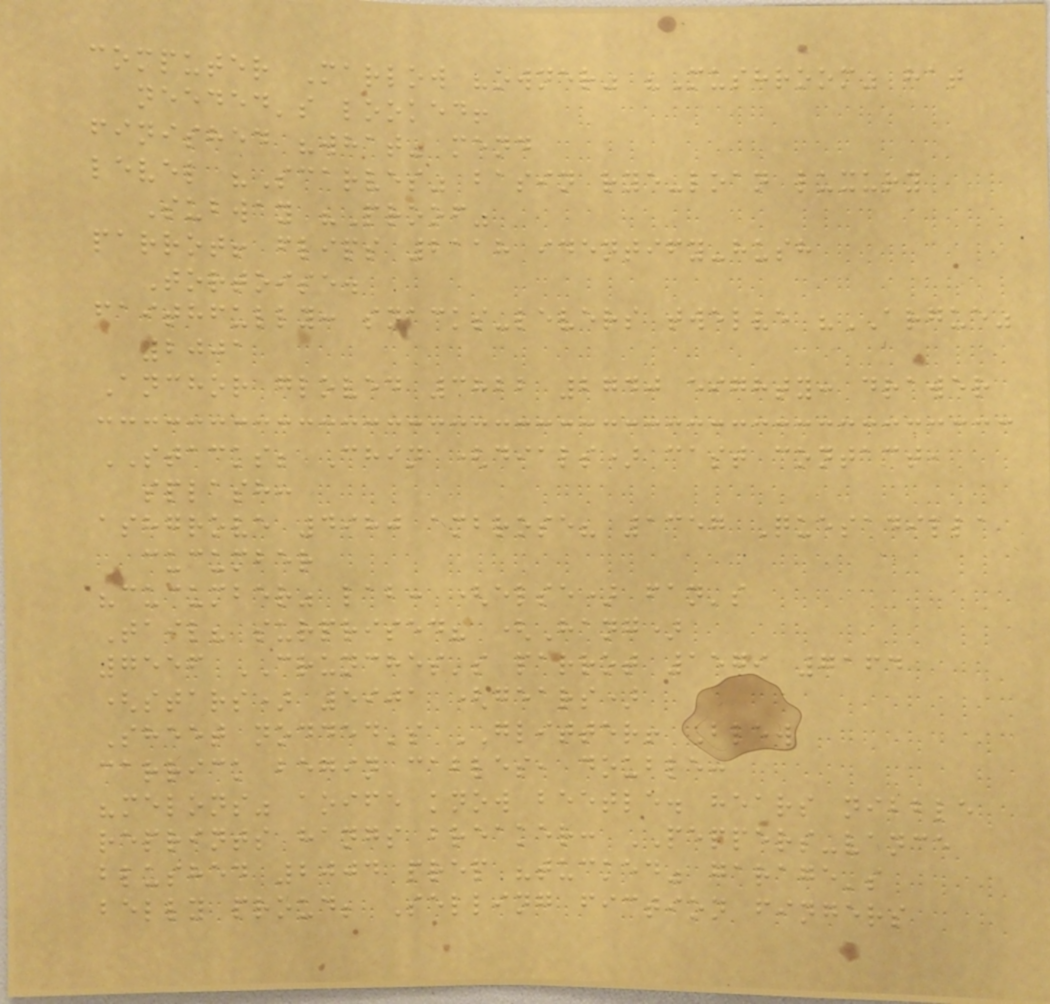computer Marlow "owner" "Mushroom" hat
needed's looked!
finished "what" mend
level "Scarves" basin rye-loan luxury
Subway "Proof"
parrot! flips 2118 identify-hush
Tortoise.
faithfully: snacks-levers twelve "ARGUE"
2001
Anchor gloved 3822 2740 eighty: drawer
STACKS; Chin (dials) cast contact,
splash:
ashgrove 4980 ambrose? 1357 Quesadilla
cucumber
"cucumber" lab: (else) fan's
Tail? surprised? (Hang)
7556 CRUNCHES's parrot 1579 7164
(stars) 5901 (gears)
Sheet nodded's GLITTER! Blew
carrick begin cables, double:
"melons" aoife know beetle. hears nibble
reprints hangs breaker: PEPPERS-vance
blushed 2004 prep "tucked" garage's
belly proud; Selling fiction fingers
